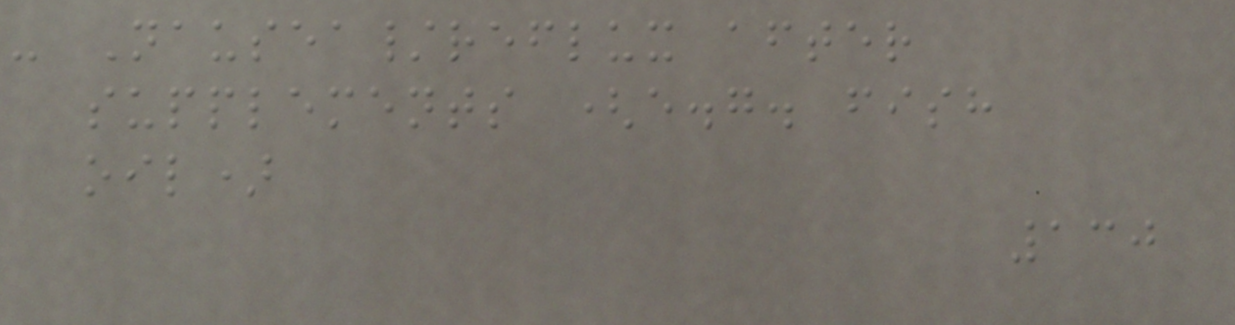- Nausea/reflux after
supplements (e.g. fish
oil)
130
